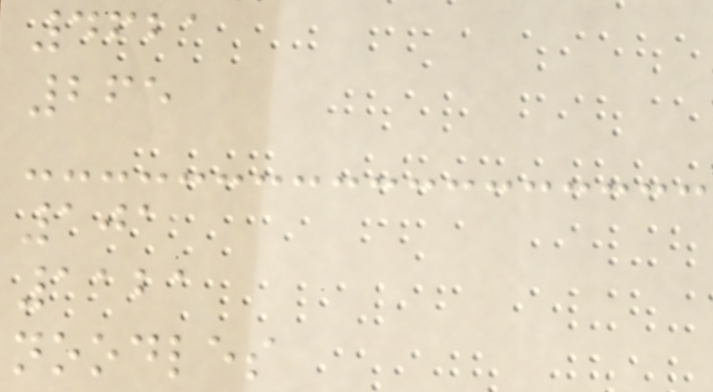4621
265
101
1121
noodles
